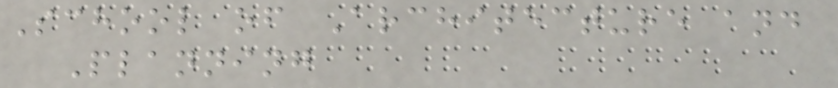School of Architecture and
Planning
